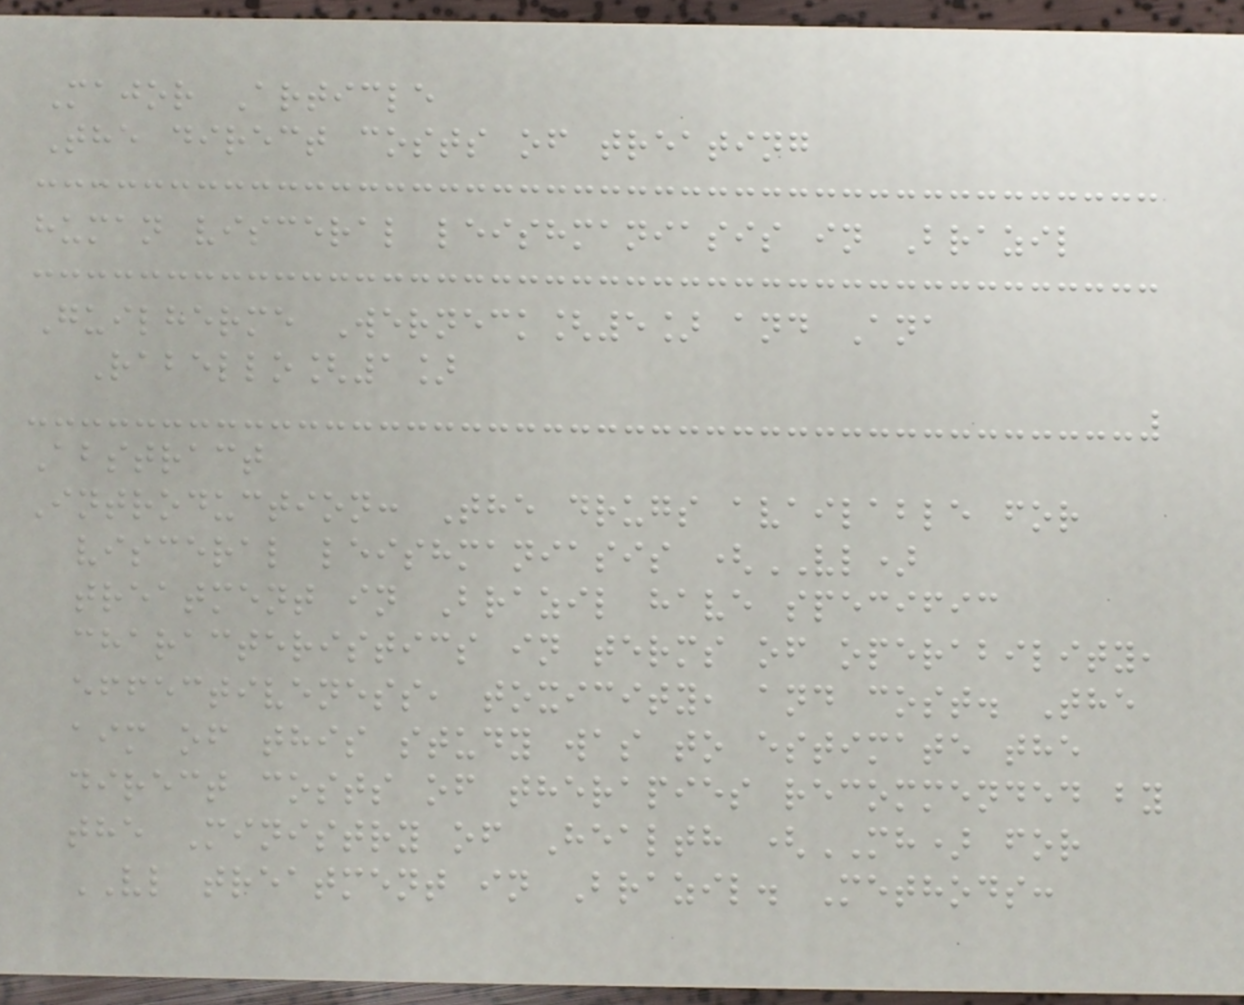Major Article
The direct costs of treating
human visceral leishmaniasis in Brazil
Guilherme Werneck[5] and Ana
Rabello[1]
Abstract
Introduction: The drugs available for
visceral leishmaniasis (VL)
treatment in Brazil have specific
characteristics in terms of operability,
effectiveness, toxicity, and cost. The
aim of this study was to estimate the
direct costs of therapies recommended by
the Ministry of Health (MH) for
VL treatment in Brazil. Methods:
